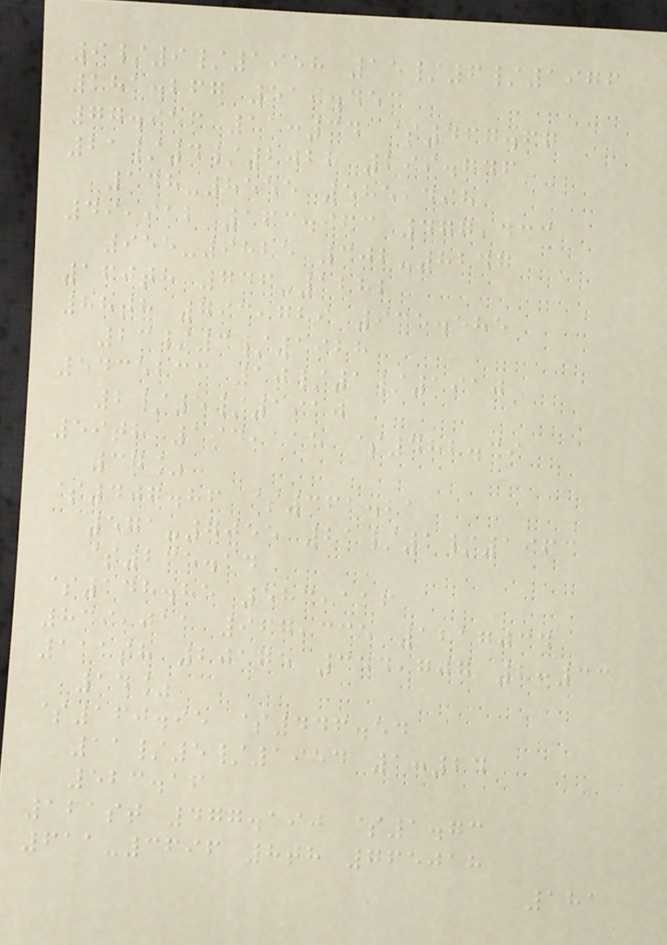9/9/1958 15/6/1976
181.267 519.453
77.956 11:34 $467.67
21/4/2028 299.746
148-8555 585,498
49,912 163.963 477,433
955-9825 302-8247
160th 746-1282
88th 793,729 935.585
23/3/1928
5435233 10/1/1910
2/5/1910
59th 194,115 $482.39
37%
$407.86 $361.21
571-7055 21/1/1963
$235.14
$148.85 583,116
839,011 967,335 1217034
111th 20175 344,707 2:33
14%
$160.95 $446.54
11/5/1954 1:24
523.16
121st 477.190 $1.73
611-3696 8th 765018
181
